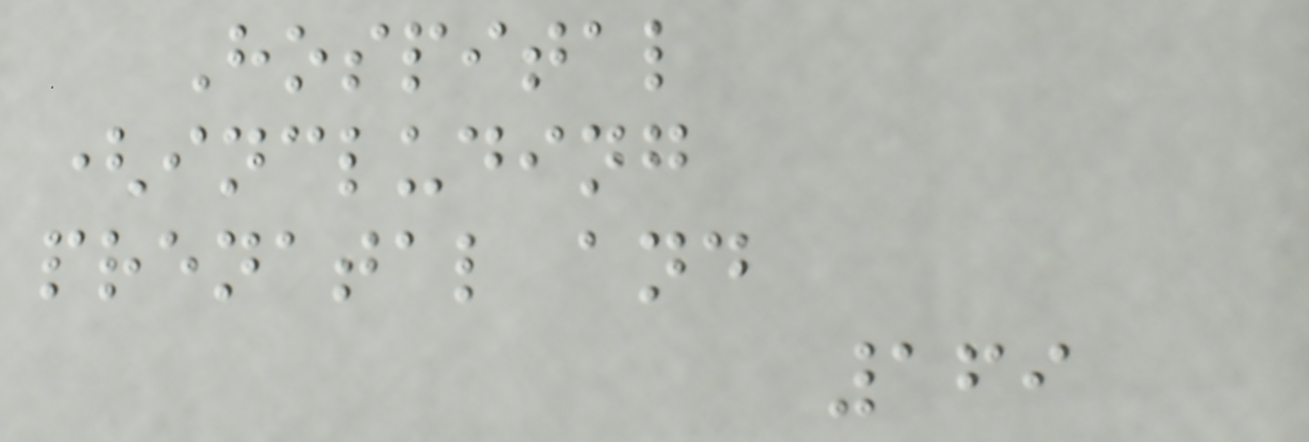Hospital
(including
prenatal and
169
